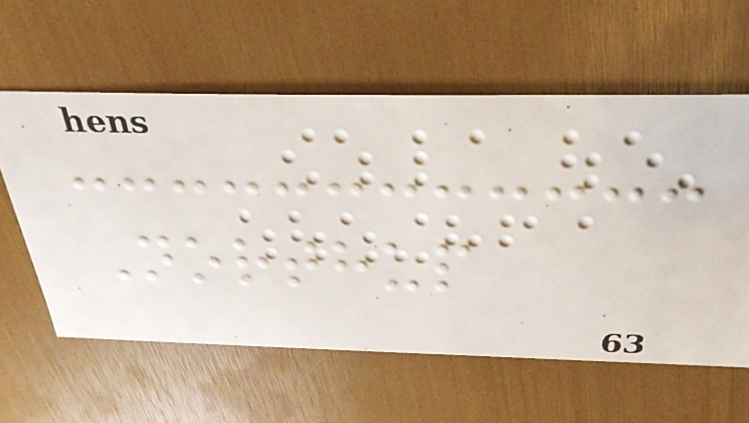Northup
